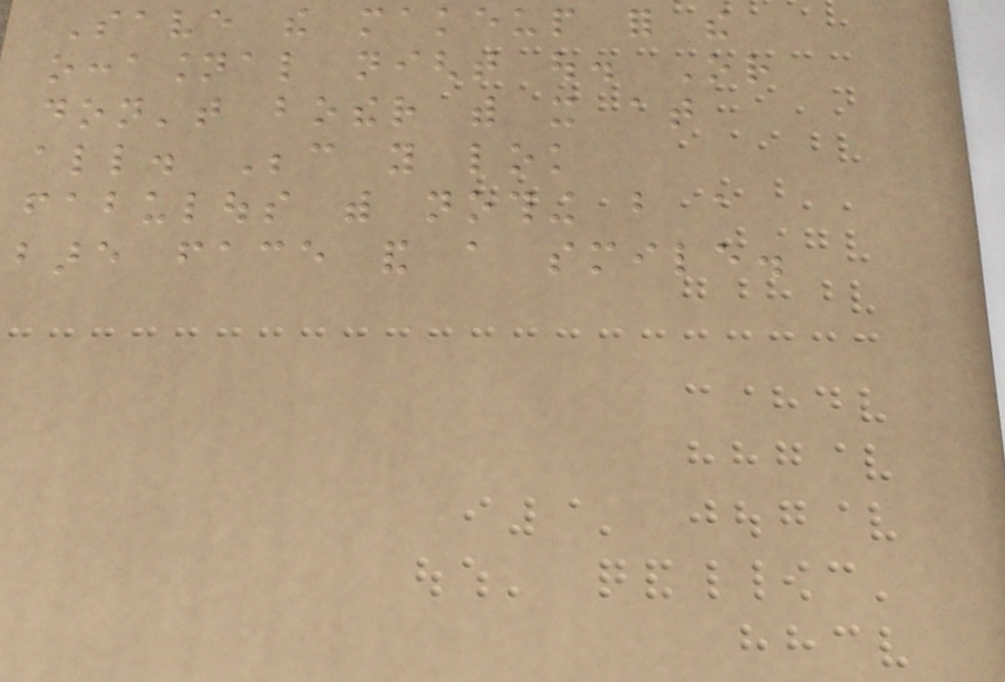Save the makeup for the
occasional night out. Or
don't bother with it at
all. Because you lok
fabulous with nothing but a
bare face and a smile.
